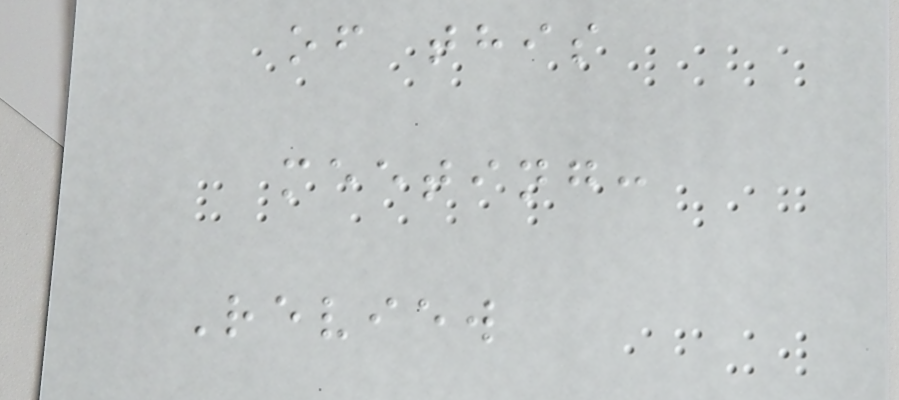of this
meeting:
Review
